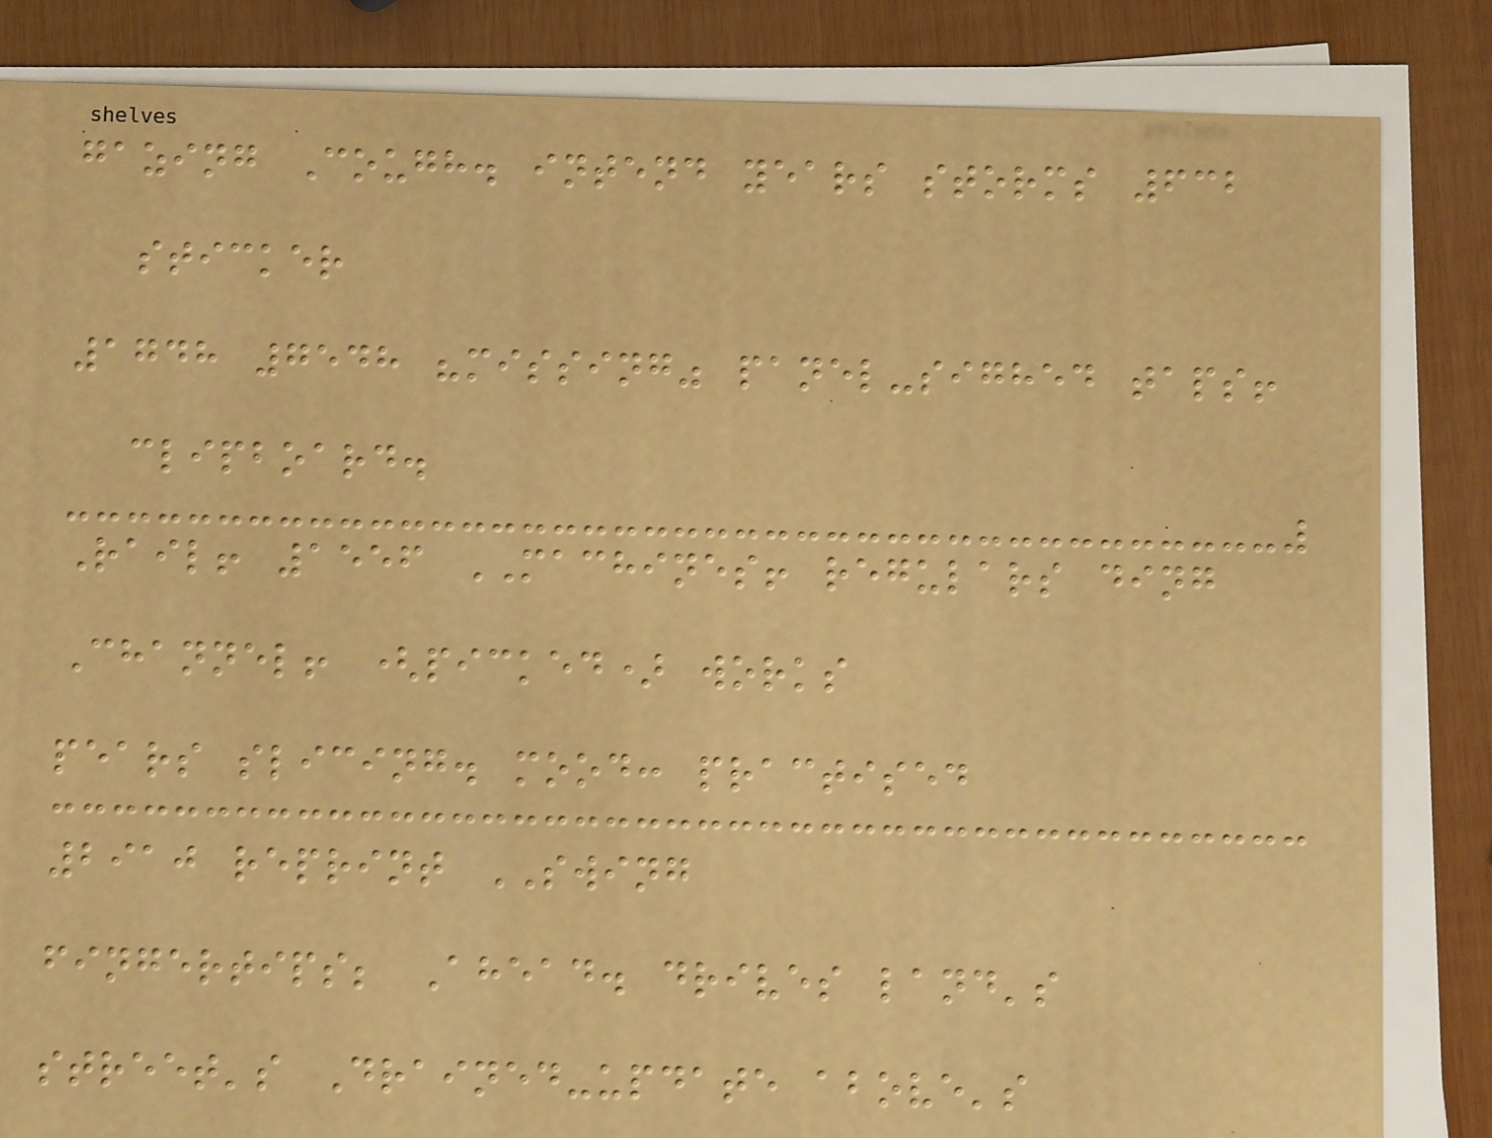gazing Cough. intend years storms 632
sticker
1748 7548 "missing" panel-sighed taps!
clipboard.
Rail! 1556 MACHINES! regulars ding
Channel! (picked) works
pears slicing. mood: practised
2910 reprint SWING
fingertips; Ahead. drives land's
street's Drained-update above's
